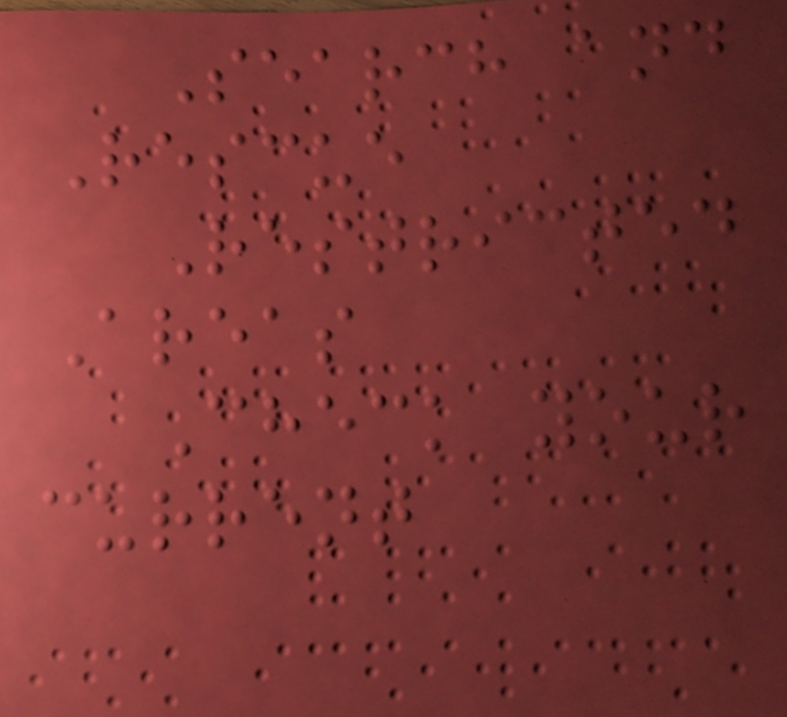Search and
Rescue
Restricted
Areas
Check your
current
